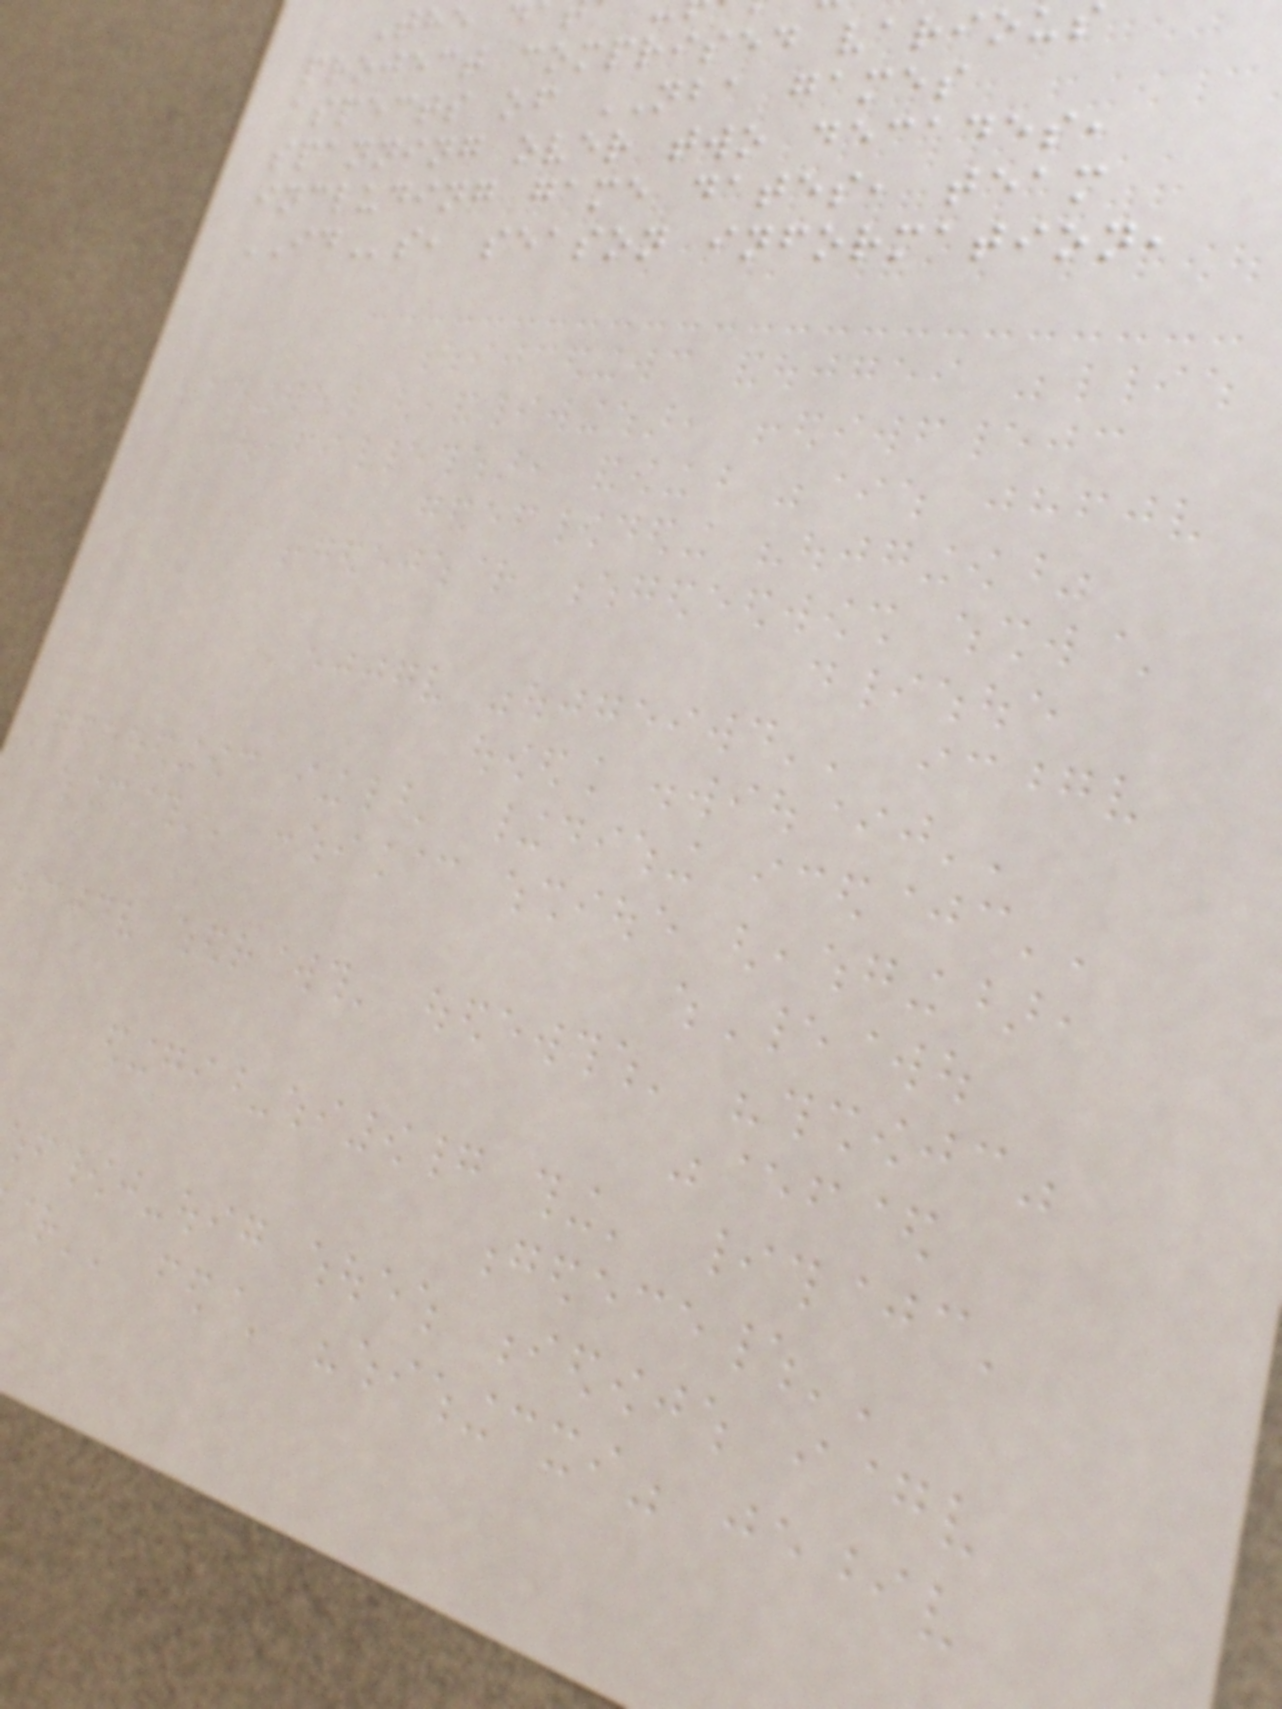project comprised various
aspects of NBA games
spanning over two decades,
including game dates, team
IDs, season information,
